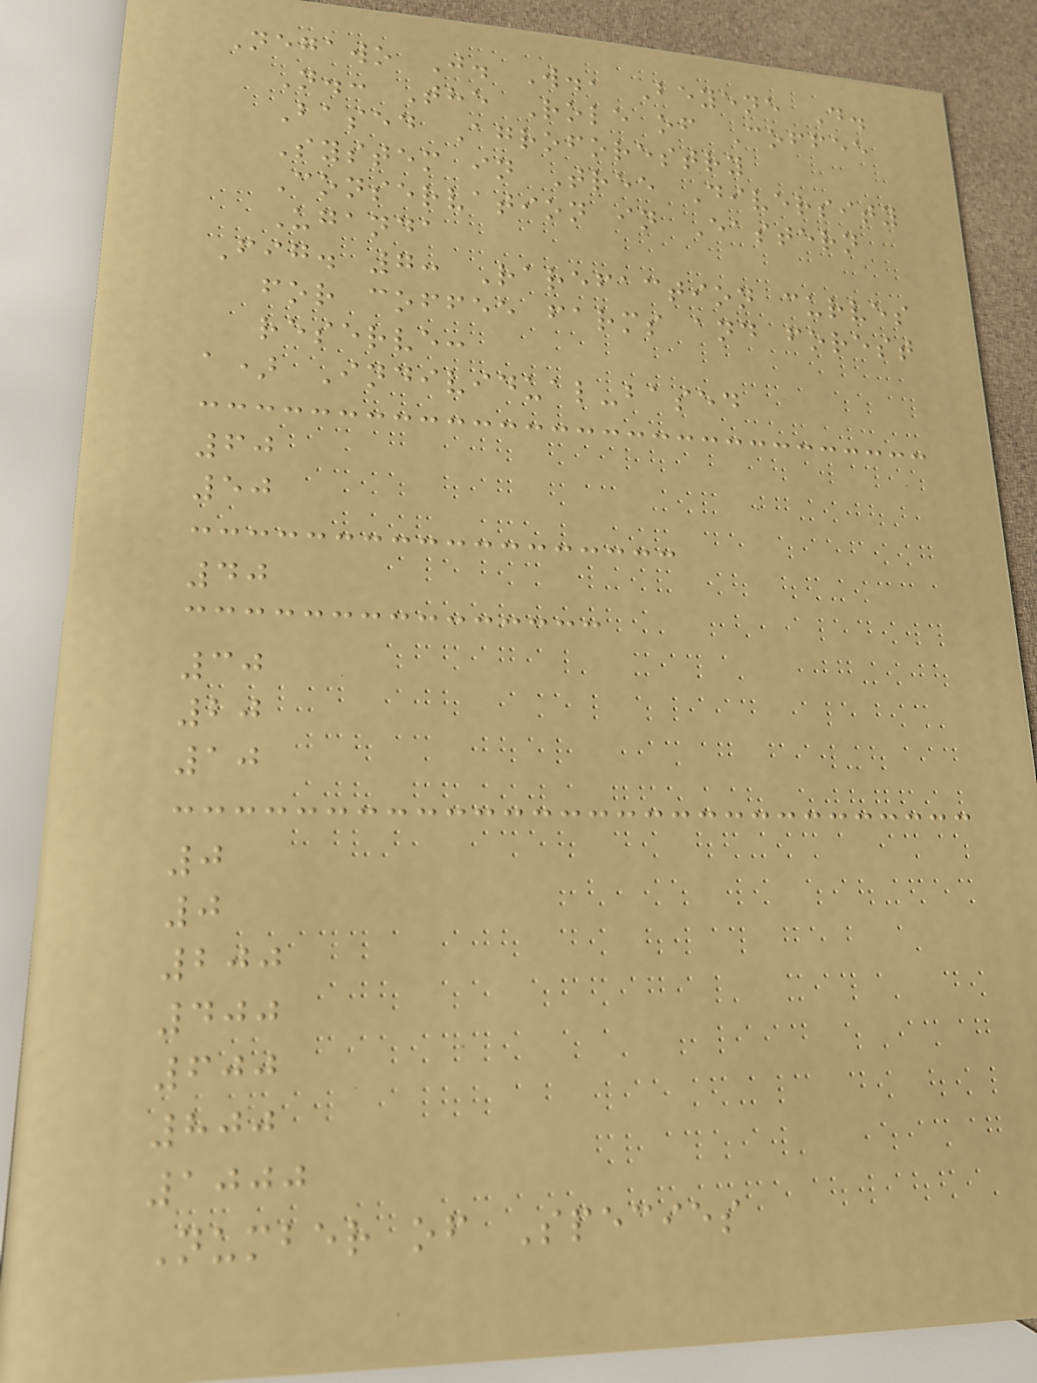Negawo J. W., Beyene D.
N.: The Role of Coffee
Based Agroforestry
System in Tree Diversity
Conservation in Eastern
Uganda
Fig. 7: Rarefaction curves
for coffee farms and forest
reserve:
a) Individual-based
60
50
40
30
20
10
0
0
200
400
600
800
1000
Number of Species
